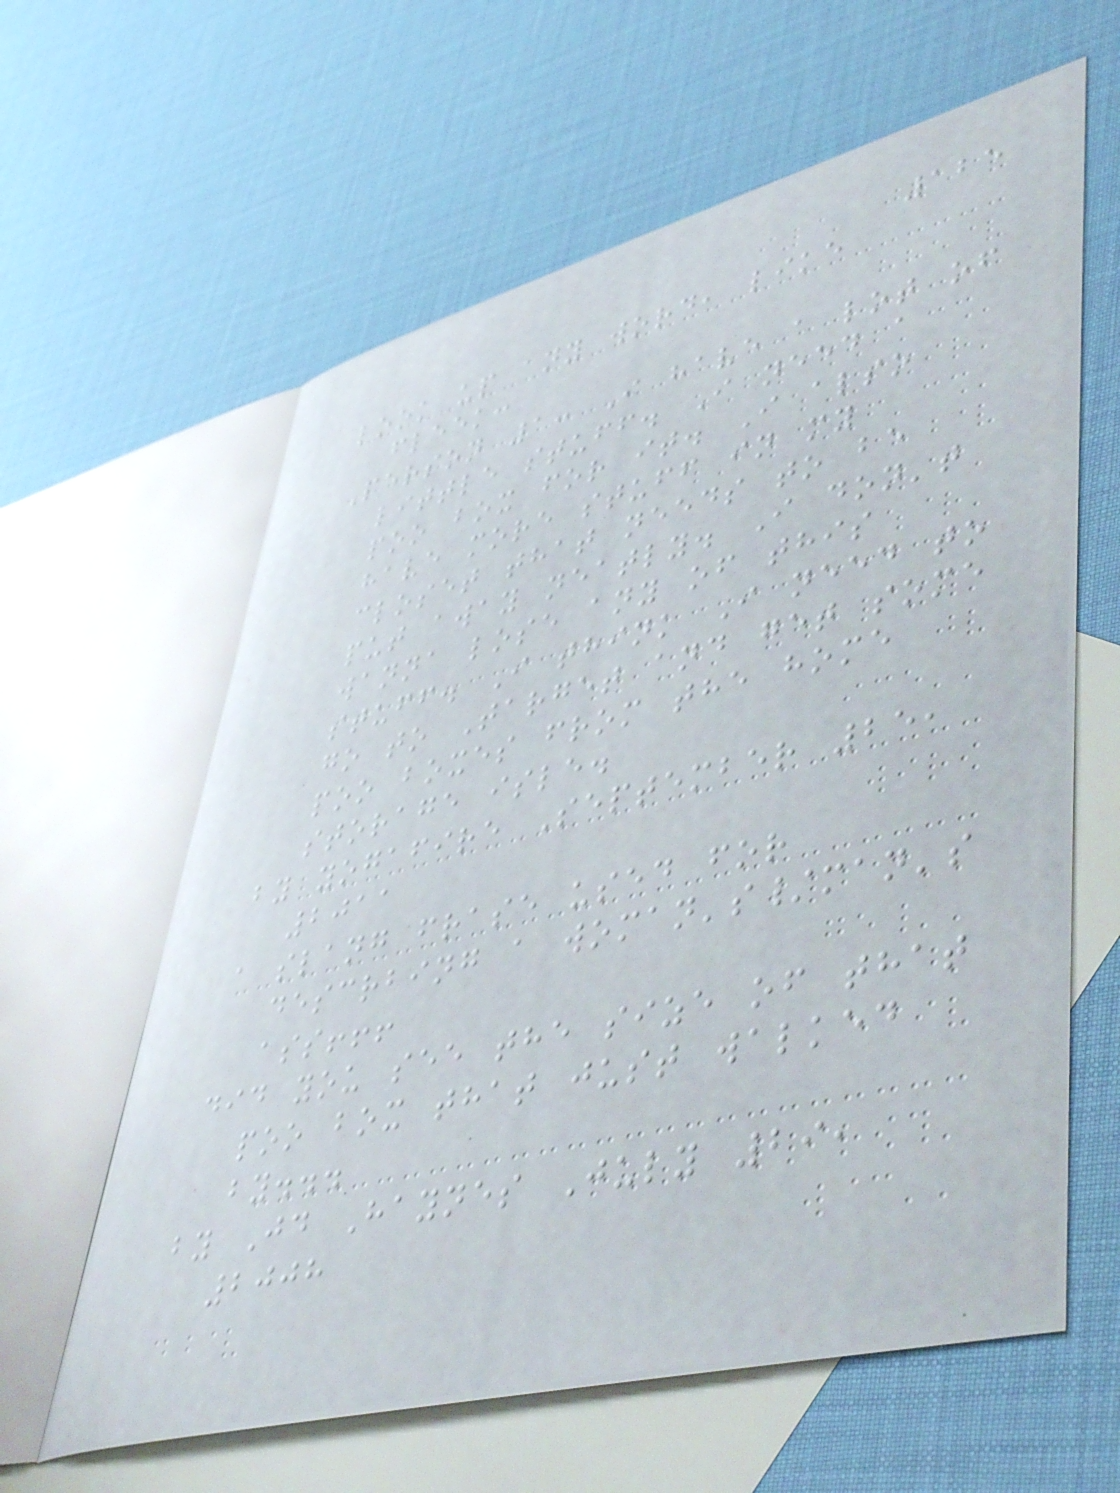125
look up any word, like
fleek:
Person 1: I have a lot of
little stuff. I need a
poo box for it. I also
have more stuff in my
closet that needs to be
put away neatly. I don't
wanna lose any of this
stuff. I think I need to
go to Target and get some
poo boxes from the home
storage isle.
by yogafire September 25,
2011
a slang frase used for
descrbing a woman's/man's
ass!!!
did you see the size of that
poo box that just walked
by...
by Jd Haynes July 29,
2008
